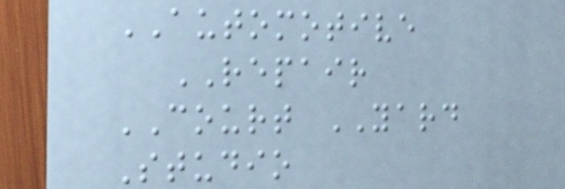AUTOMOTIVE
REPAIR
COURT YARD
Studio
